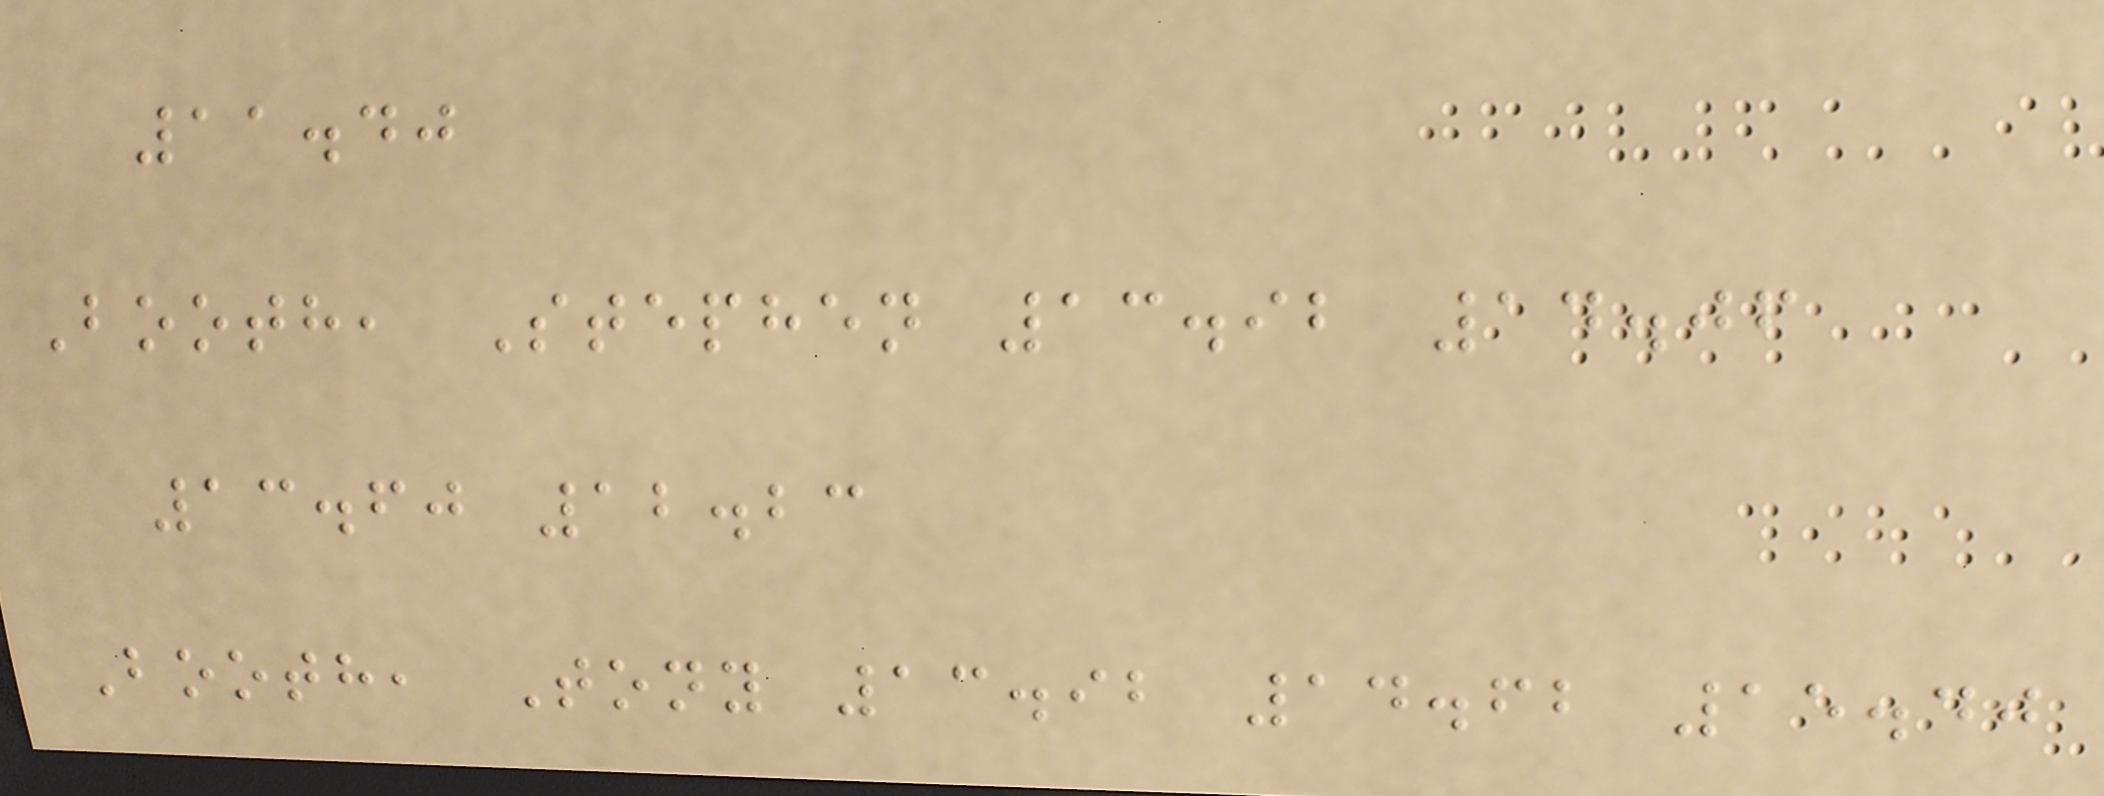11.40
Booth, Stephen 13.92 14.06
13.60 12.23
Booth, Tony 13.92 14.62 15.40
